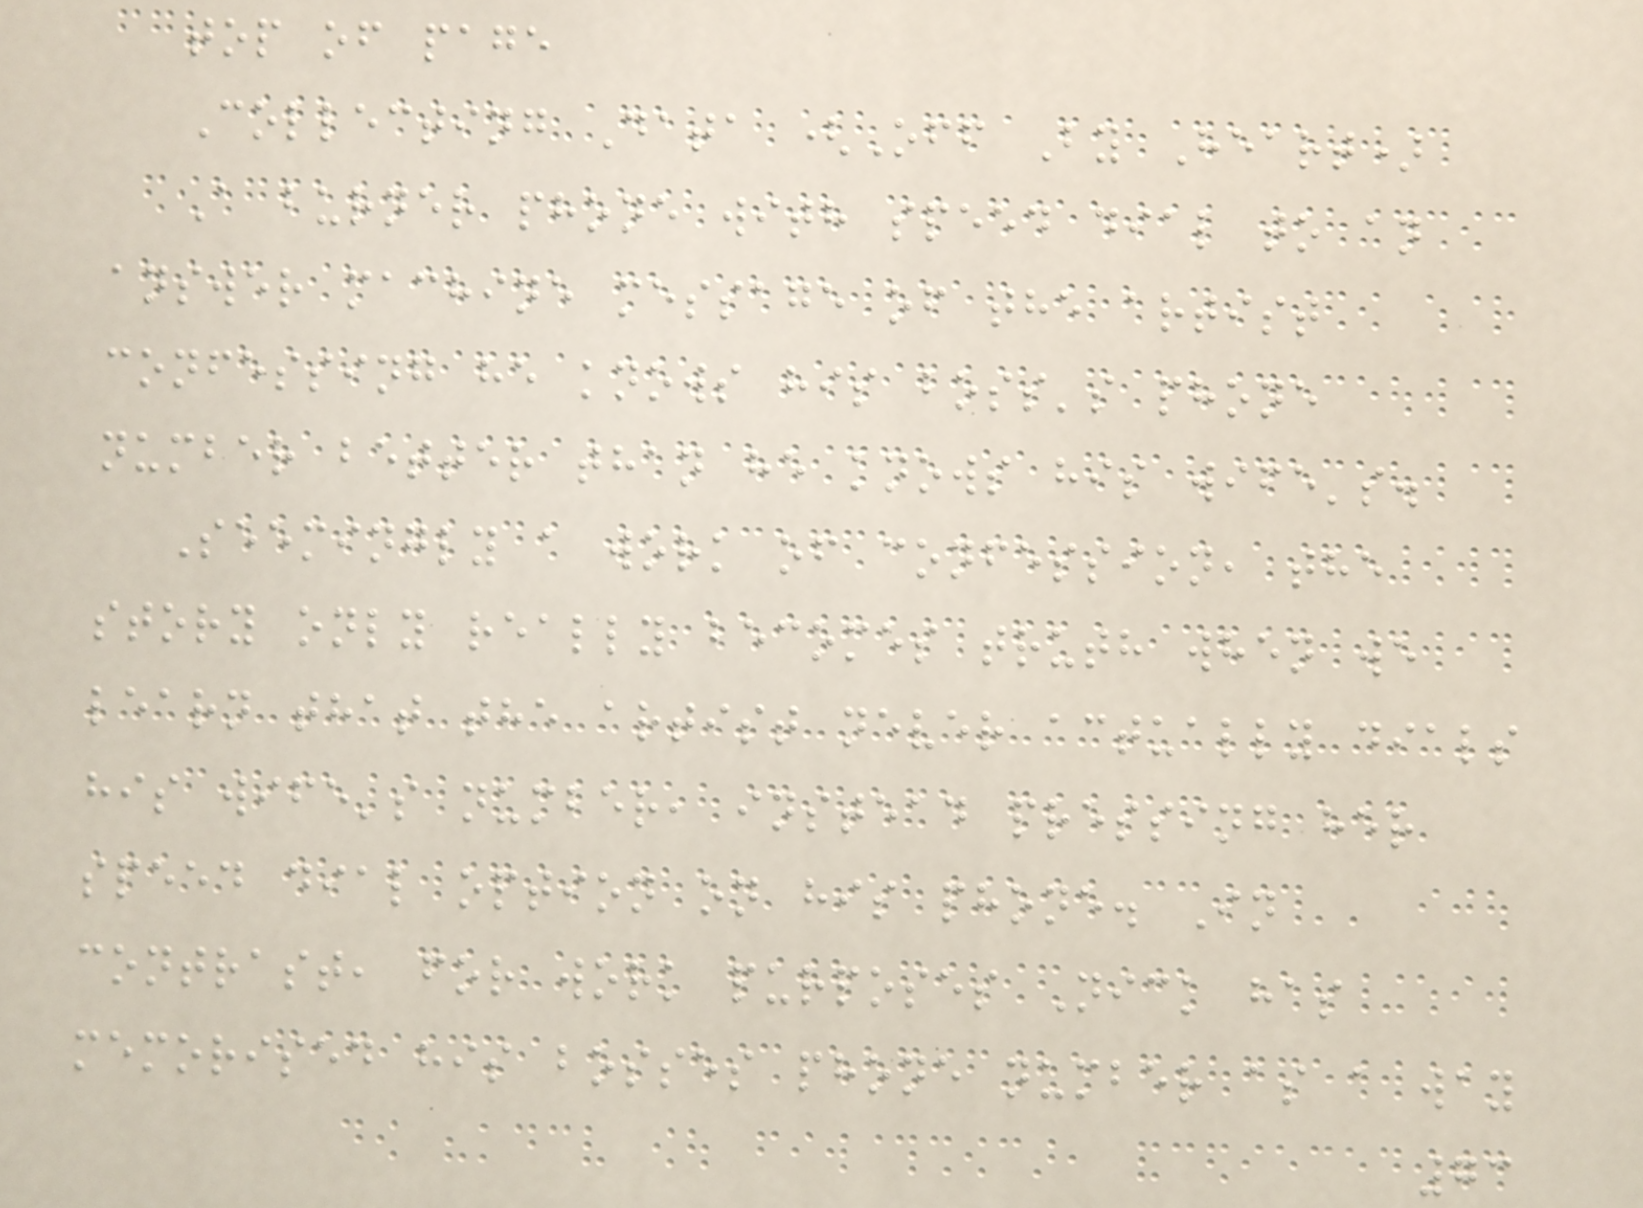top of page
Collecting Data (Off By Heart)
A burner phone with speed dial to an
answer machine message of the artist
confessing he knows his boss's phone
number better than he knows his wife's.
Seemingly a work of confession, the
story only really becomes truth when we
learn that the artist never actually dials
his wife's number, instead pressing her
speed dial option on his phone. In
contrast, for work purposes Nick has
memorised his bosses phone number as a way
73
